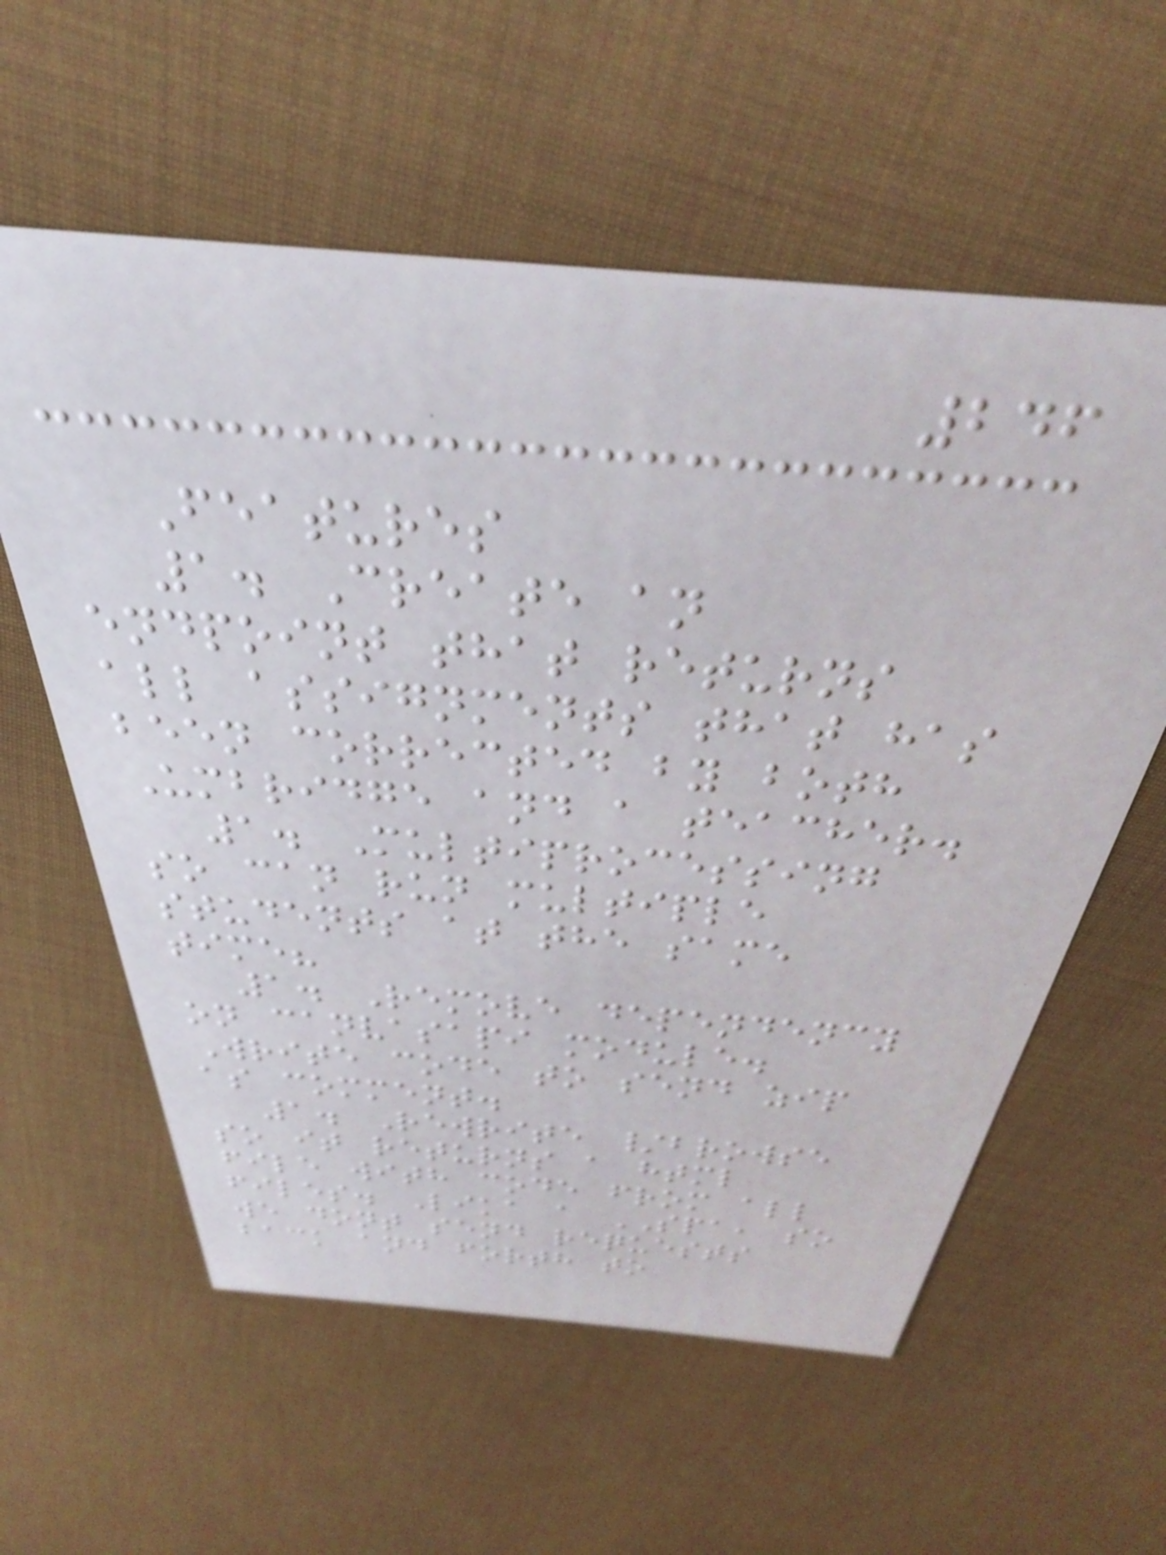246
Features
1. Create an
endpoint that returns
all assignments that has
been corrected by both
Umbridge and a teacher.
1. Multiprocessing
so can run multiple
students at the same
time?
1. Remove dependency
on canvasapi module.
Write code to send zip
as comment.
1. Rewrite /browse
so it returns a html
file with code from all
files. Lika a SPA, so
we dont send requests
back and forth to
